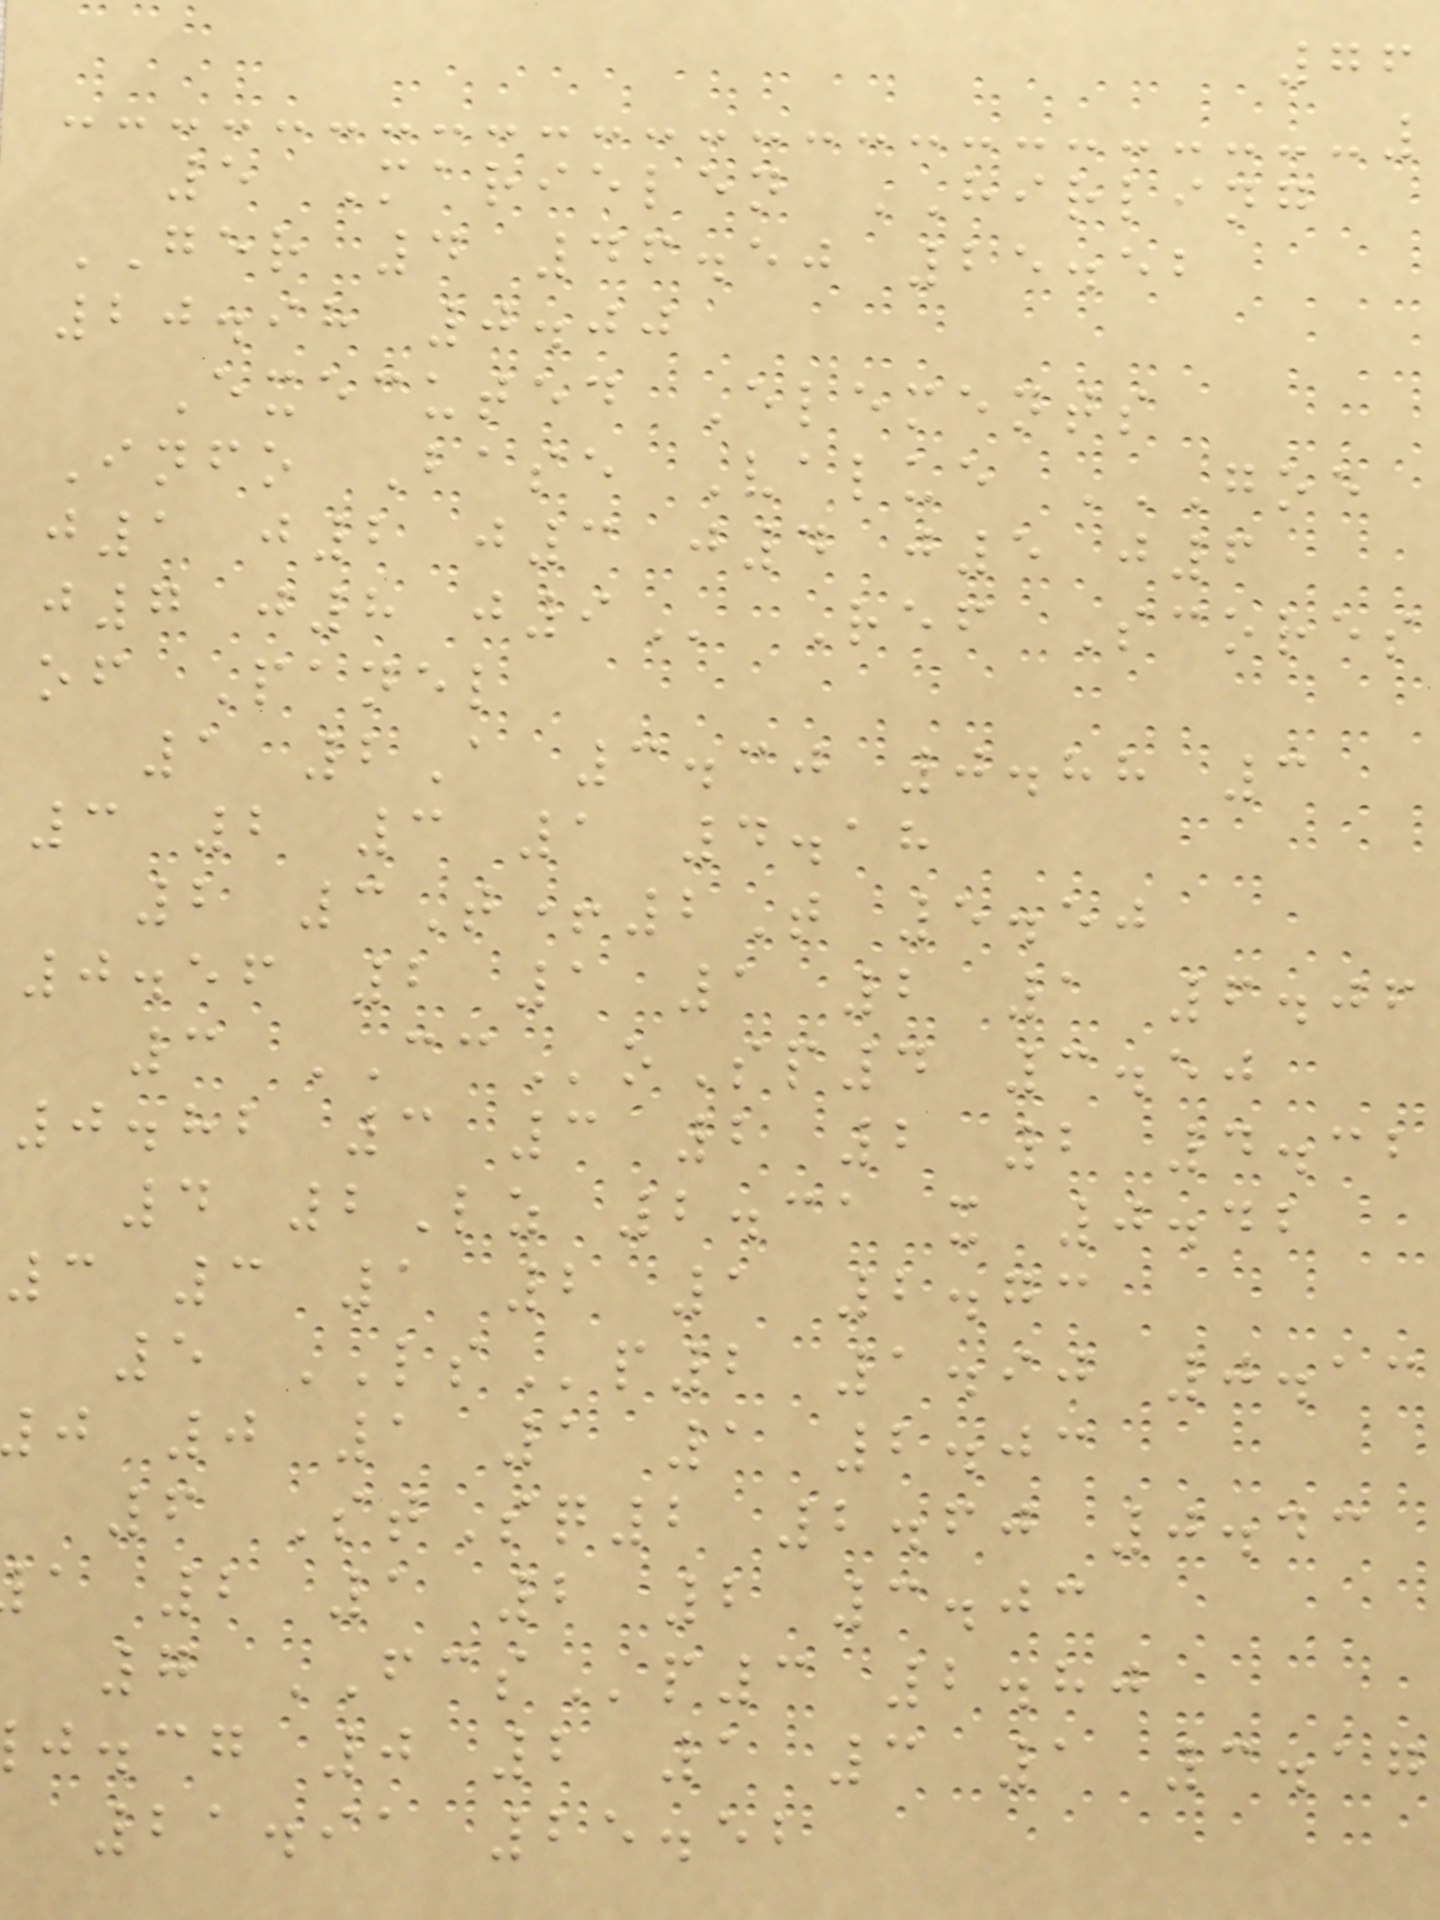76
5 Marielen HIRLING
GER 4 46.50 25.52
20.98 0.00
Executed Elements
Info Base Value GOE
j1 j2 j3 j4 j5 j6
j7 j8
of Panel
1 2A 3.30 0.88 3
3 2 3 1 4.18
2 3T+2T 5.50
0.56 2 1 1 2 1 6.06
3 CCoSp4 3.50
0.82 3 3 2 2 2 4.32
4 2Lz 2.31 x 0.42
3 3 1 2 1 2.73
5 LSp2 1.90 0.13
j 0 1 1 1 2.03
6 StSq2 2.60 0.43
a 2 1 2 2 3.03
7 FCSp3 2.80
j.cg 0 2 1 3 1 3.17
21.91 25.52
